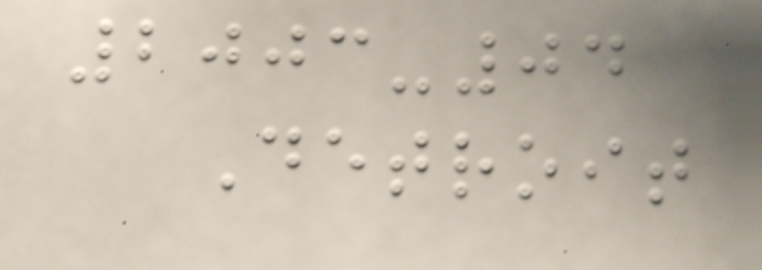2003-04
Detroit
